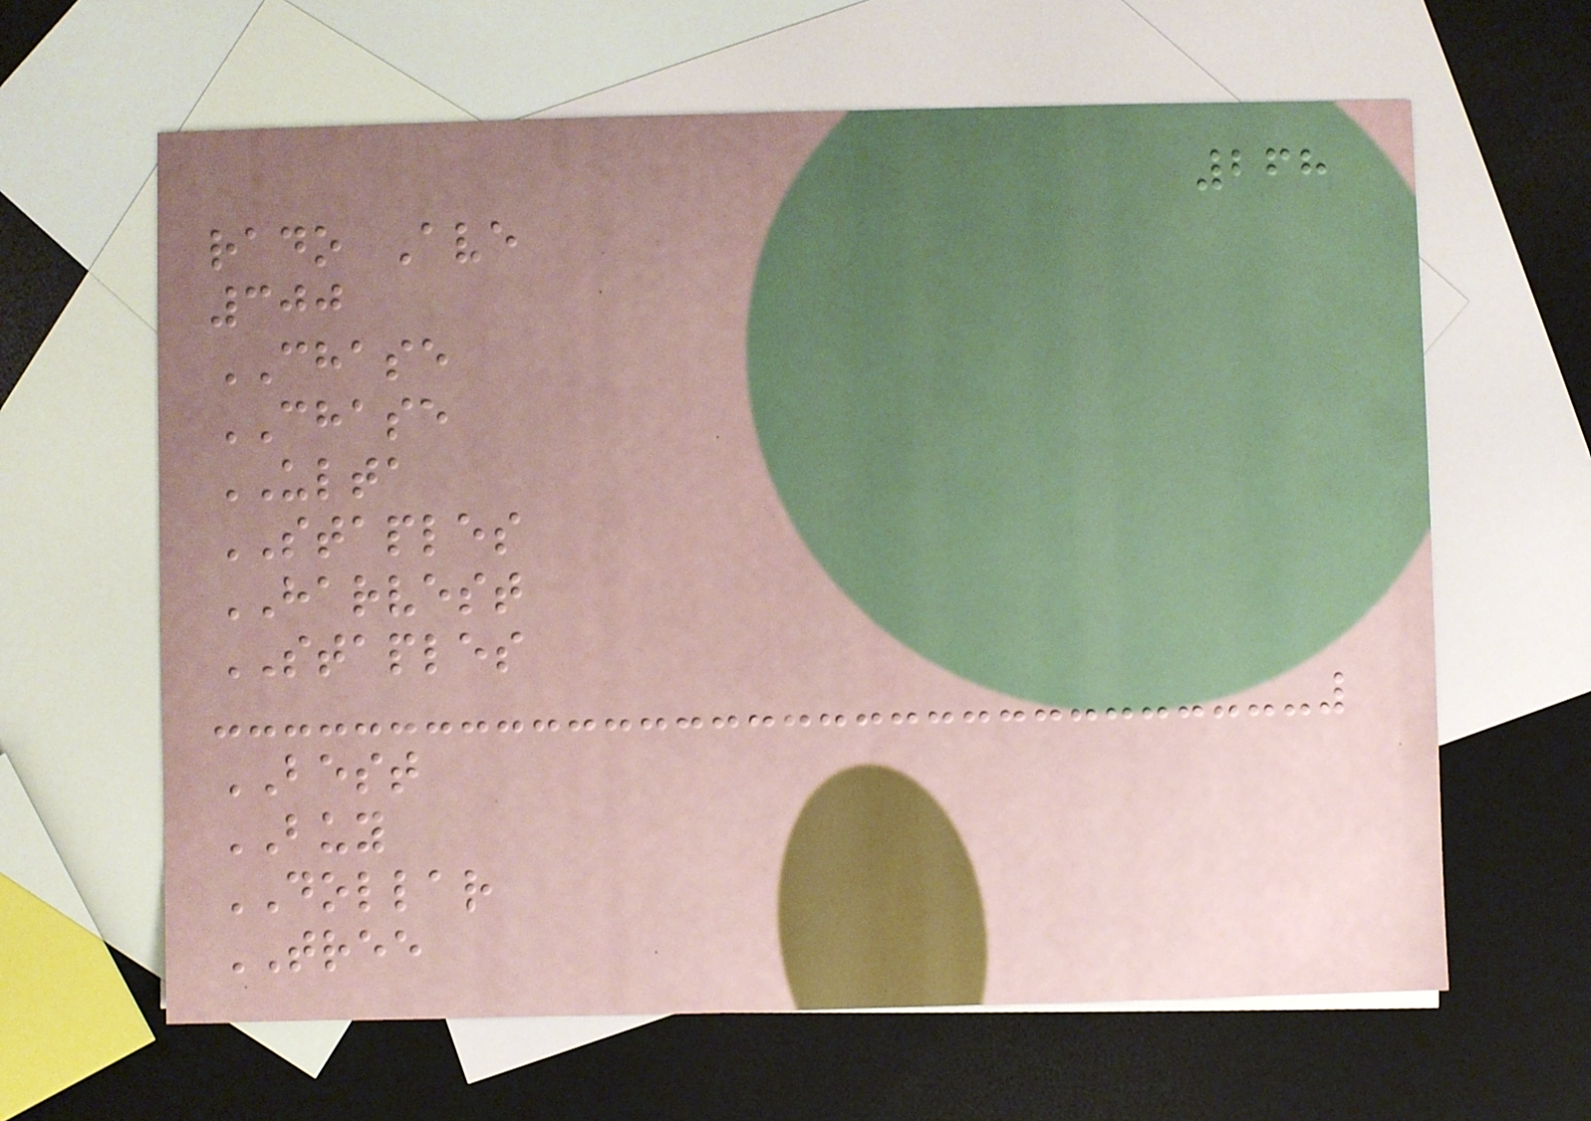268
rado Ave
300
CHASE
CHASE
ULTA
STAPLES
HARVEST
STAPLES
BEST
BUY
DOLLAR
TREE
